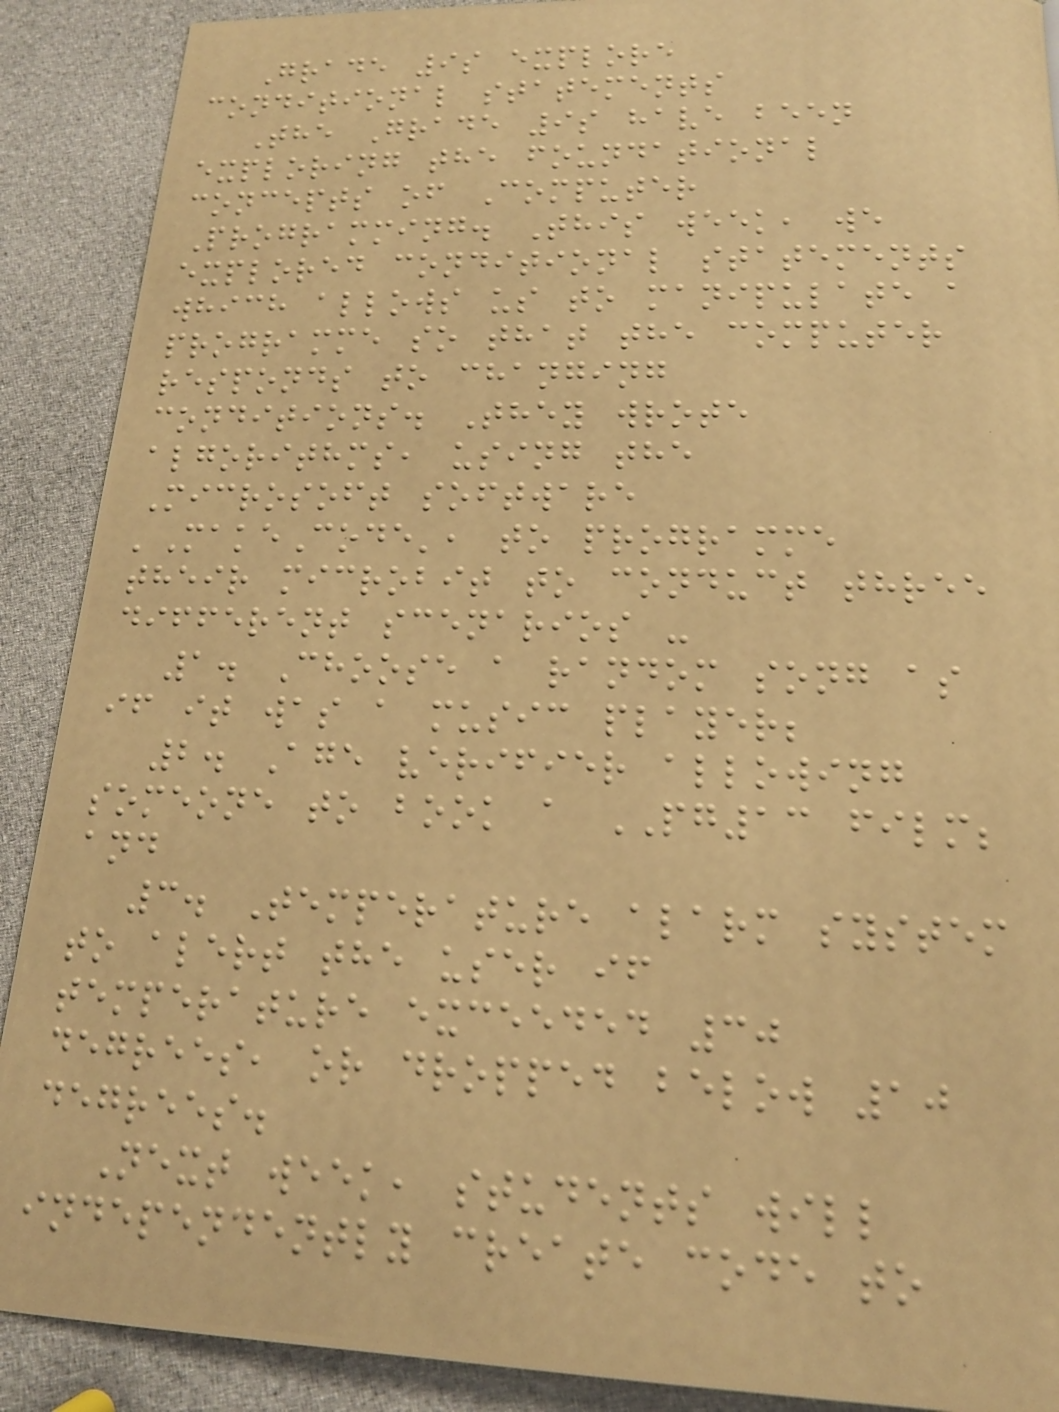Grade 9s explore
conditional statements
The Grade 9s have been
exploring the foundational
concepts of Computer
Programming. This week, we
explored conditional statements
which allows us to manipulate a
programme so that the computer
responds to changing
conditions. They wrote
algorithms, using the
Microsoft software
'MakeCode', to programme
their microbit to conduct three
different scenarios -
1. Choose a random song as
if it was a music player;
2. Age verifier allowing
someone to book a PG13 film;
and
3. Temperature alarm system
to alert the user if
temperature exceeded 30
degrees, or dropped below 10
degrees.
Next week, students will
independently create code to
